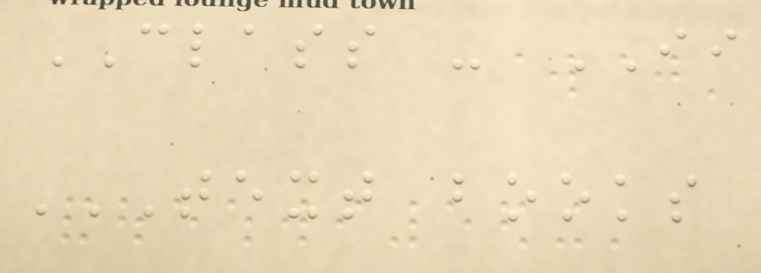CLASS - II
TEXT BOOKS
